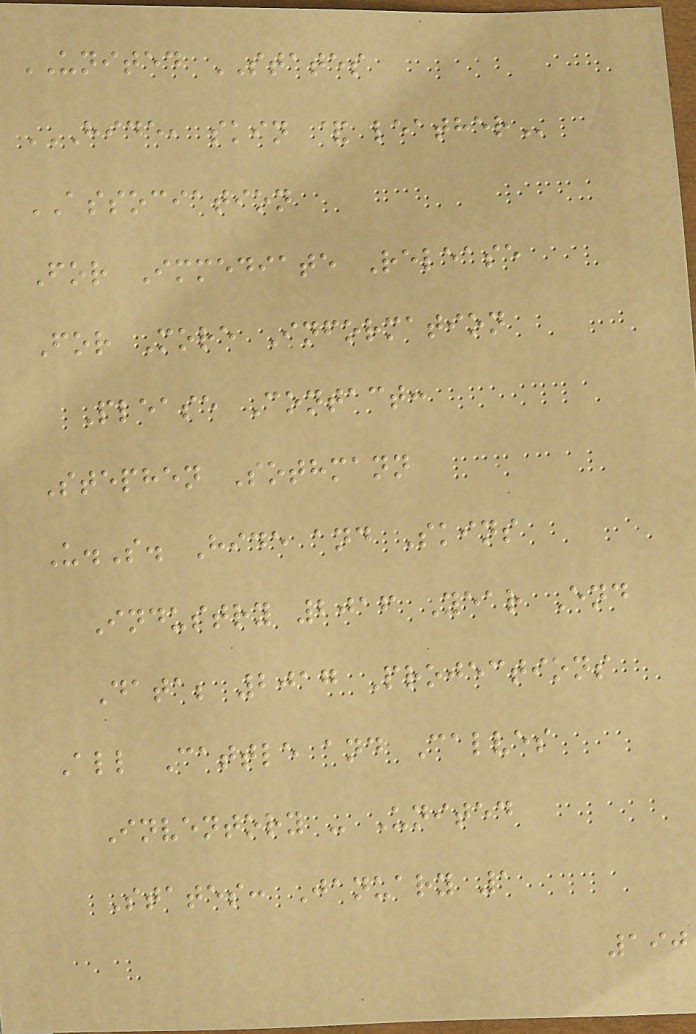UNITED STATES
HIDE, SKIN & LEATHER
ASSOCIATION
For Immediate Release
For More Information
Please Contact:
Stephen Sothmann
U.S. Hide and Skins
Industry 2016 Year End
Data; 2017 Projections
All Cattle and Calves
Inventory - United
States: January 1
190
